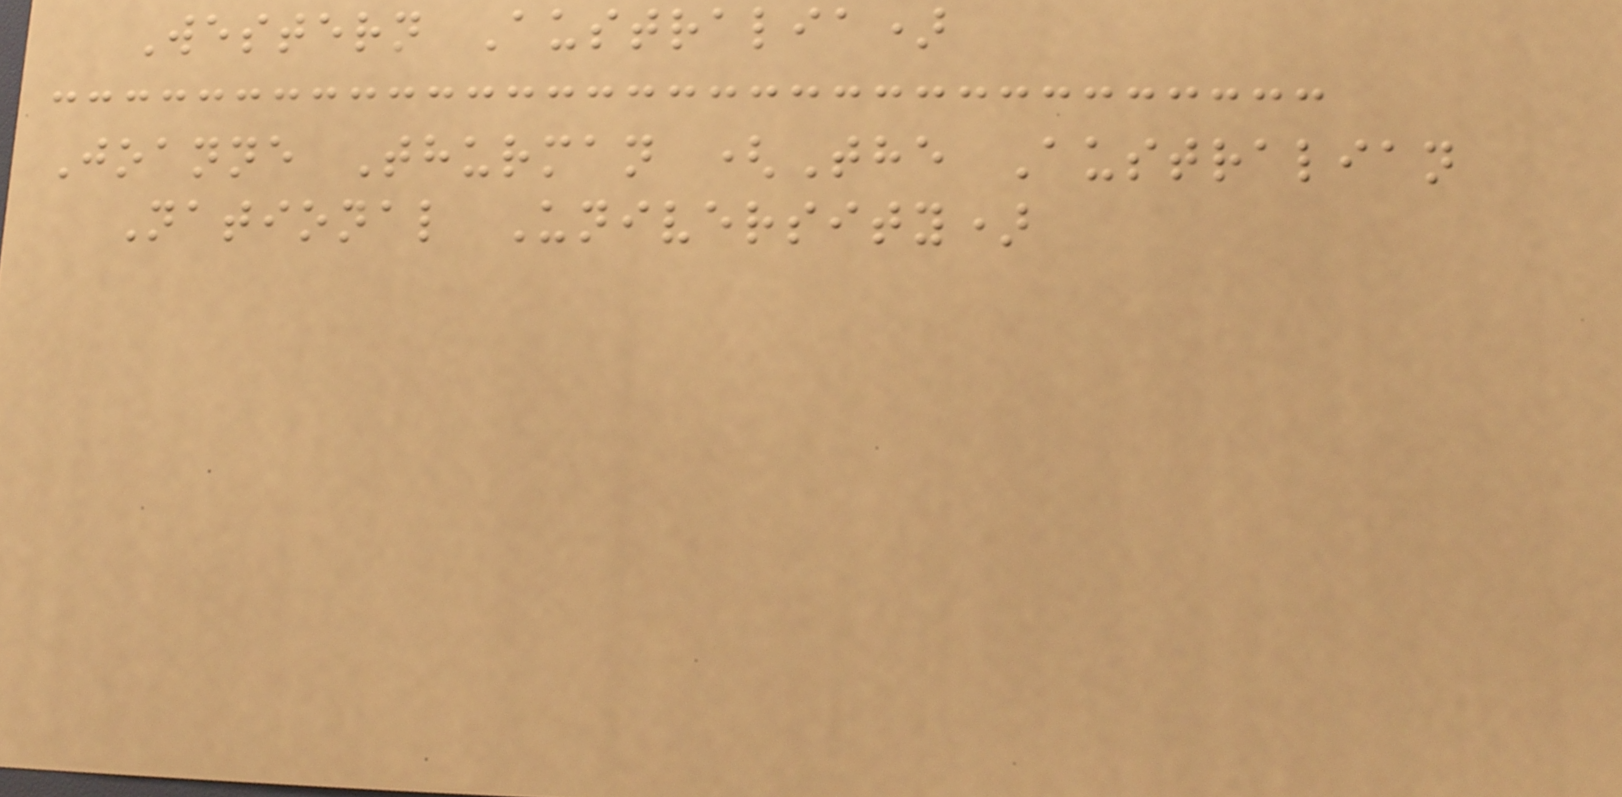Western Australia)
Joanne Thurman (The Australian
National University)
